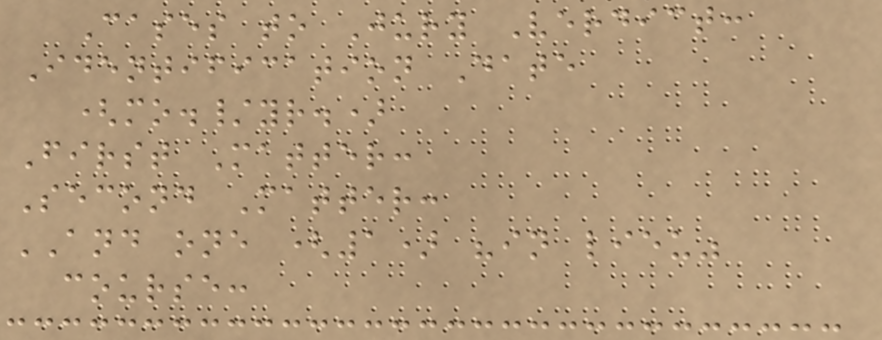Cases to Jury Verdict:
Identification Date
(mo./yr.)
First Matter:
Second Matter:
AND one (1) "in lieu"
course:
